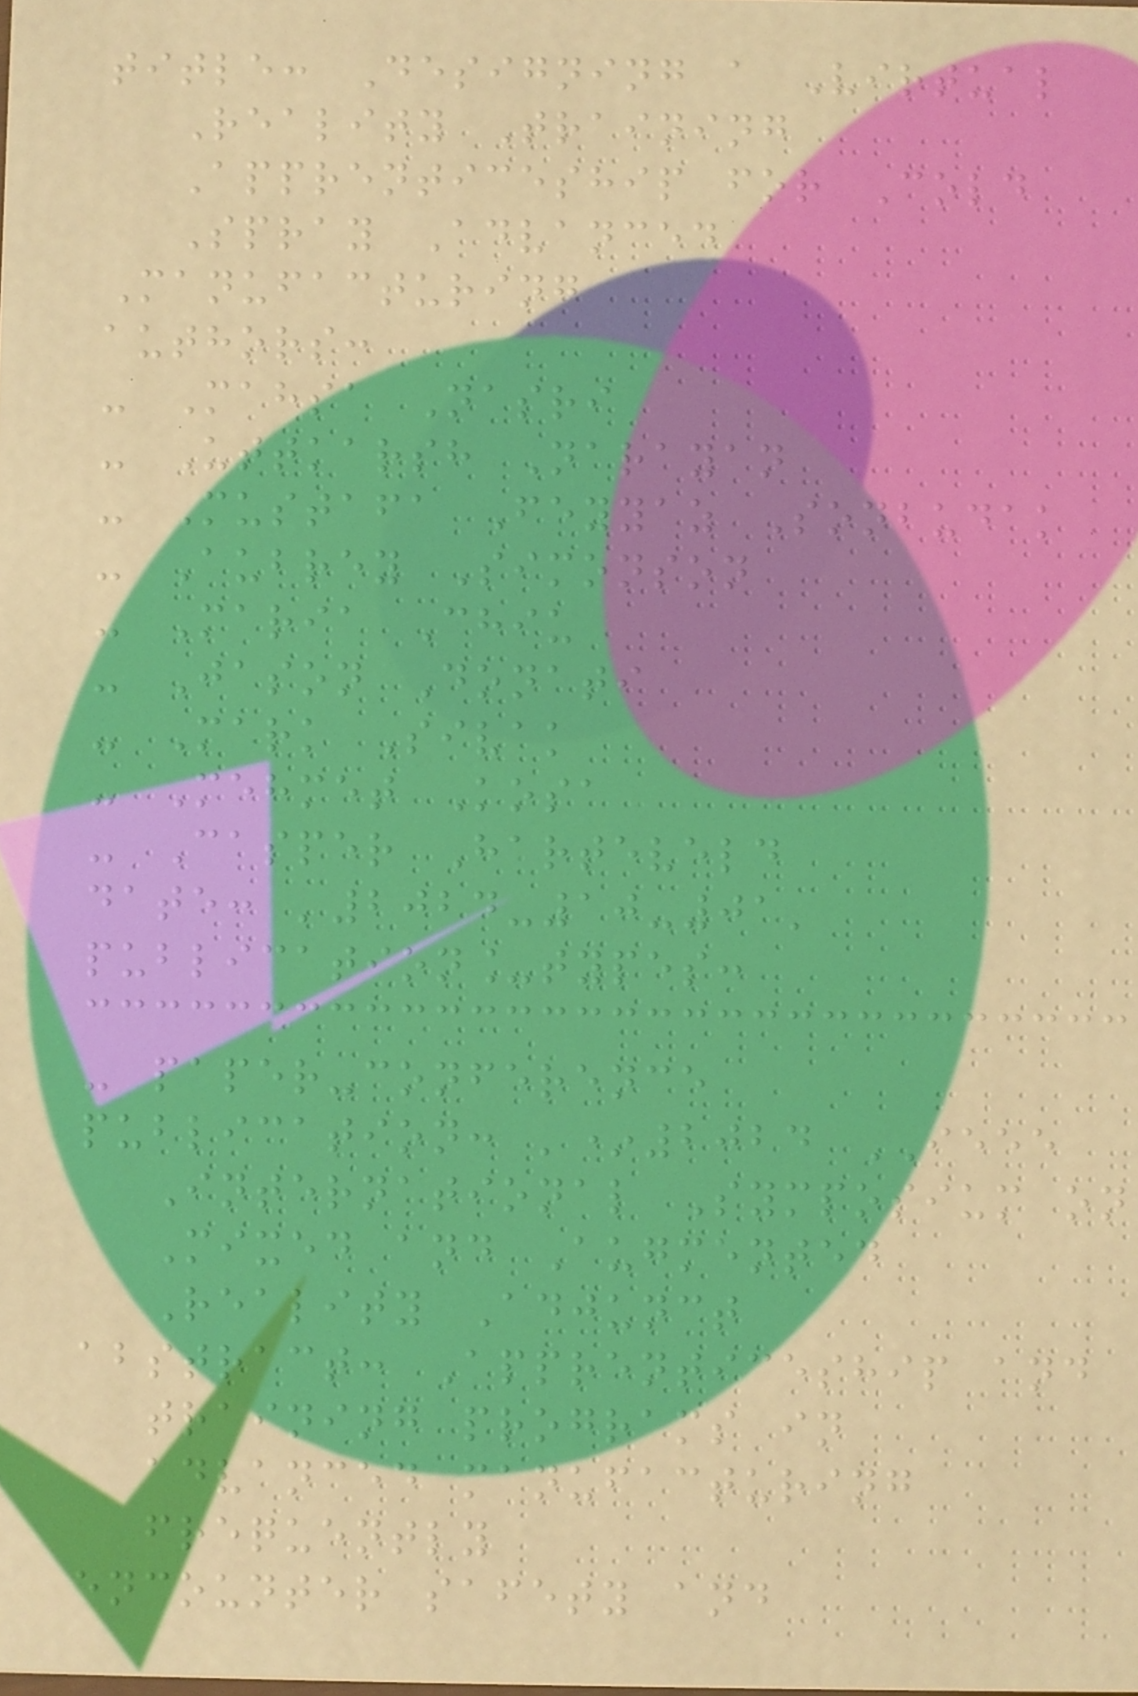title: Designing a Virtual
Reality Training
Apprenticeship for Cold
Spray Advanced
Manufacturing
authors:
- Mahsa Nasri
- Uttkarsh Narayan
- Mustafa Feyyaz Sonbudak
- Aubrey Simonson
- Maria Chiu
- Jason Donati
- Mark Sivak
- Mehmet Kosa
- Casper Harteveld
date: '2024-10-01'
publication_types:
- paper-conference
publication: '*2024 IEEE
International Symposium on
Mixed and Augmented
Reality Adjunct
abstract: Apprenticeship and
training programs in
advanced manufacturing
frequently
encounter safety and
